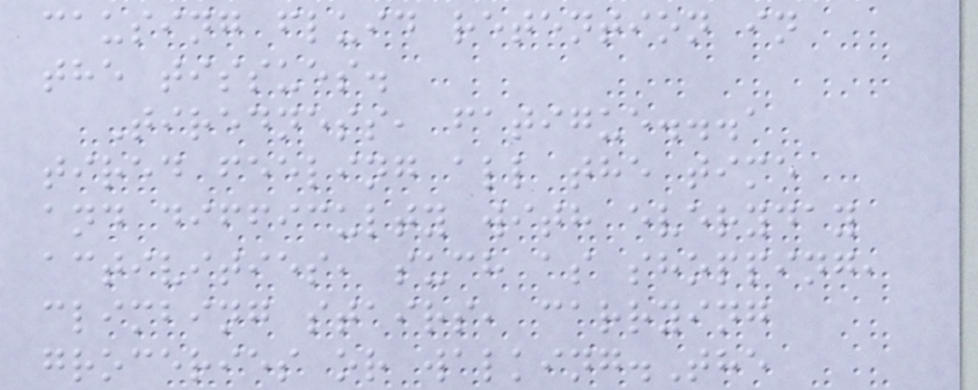causing fluid retention in
the tissues.
Tiredness, fatigue...a
tired feeling all the time
and difficulty with everyday
activities, such as shopping,
climbing stairs, carrying
groceries or walking.The
